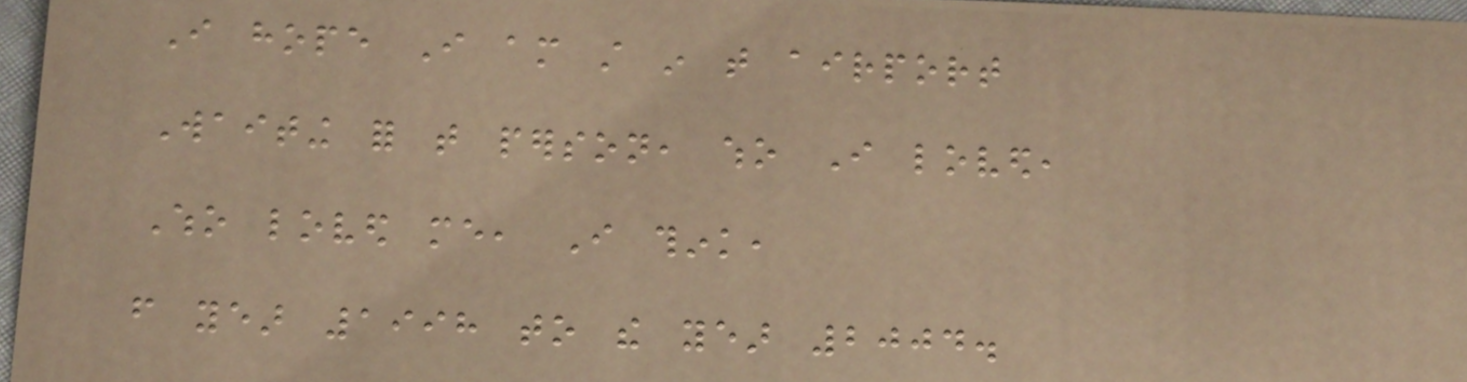I hope I am still in that airport
Waiting for that person, who I loved,
Who loved me, I think,
from year 1998 to the year 2004.
